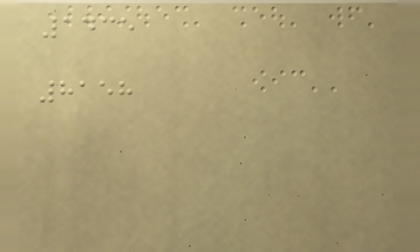1435
8158
